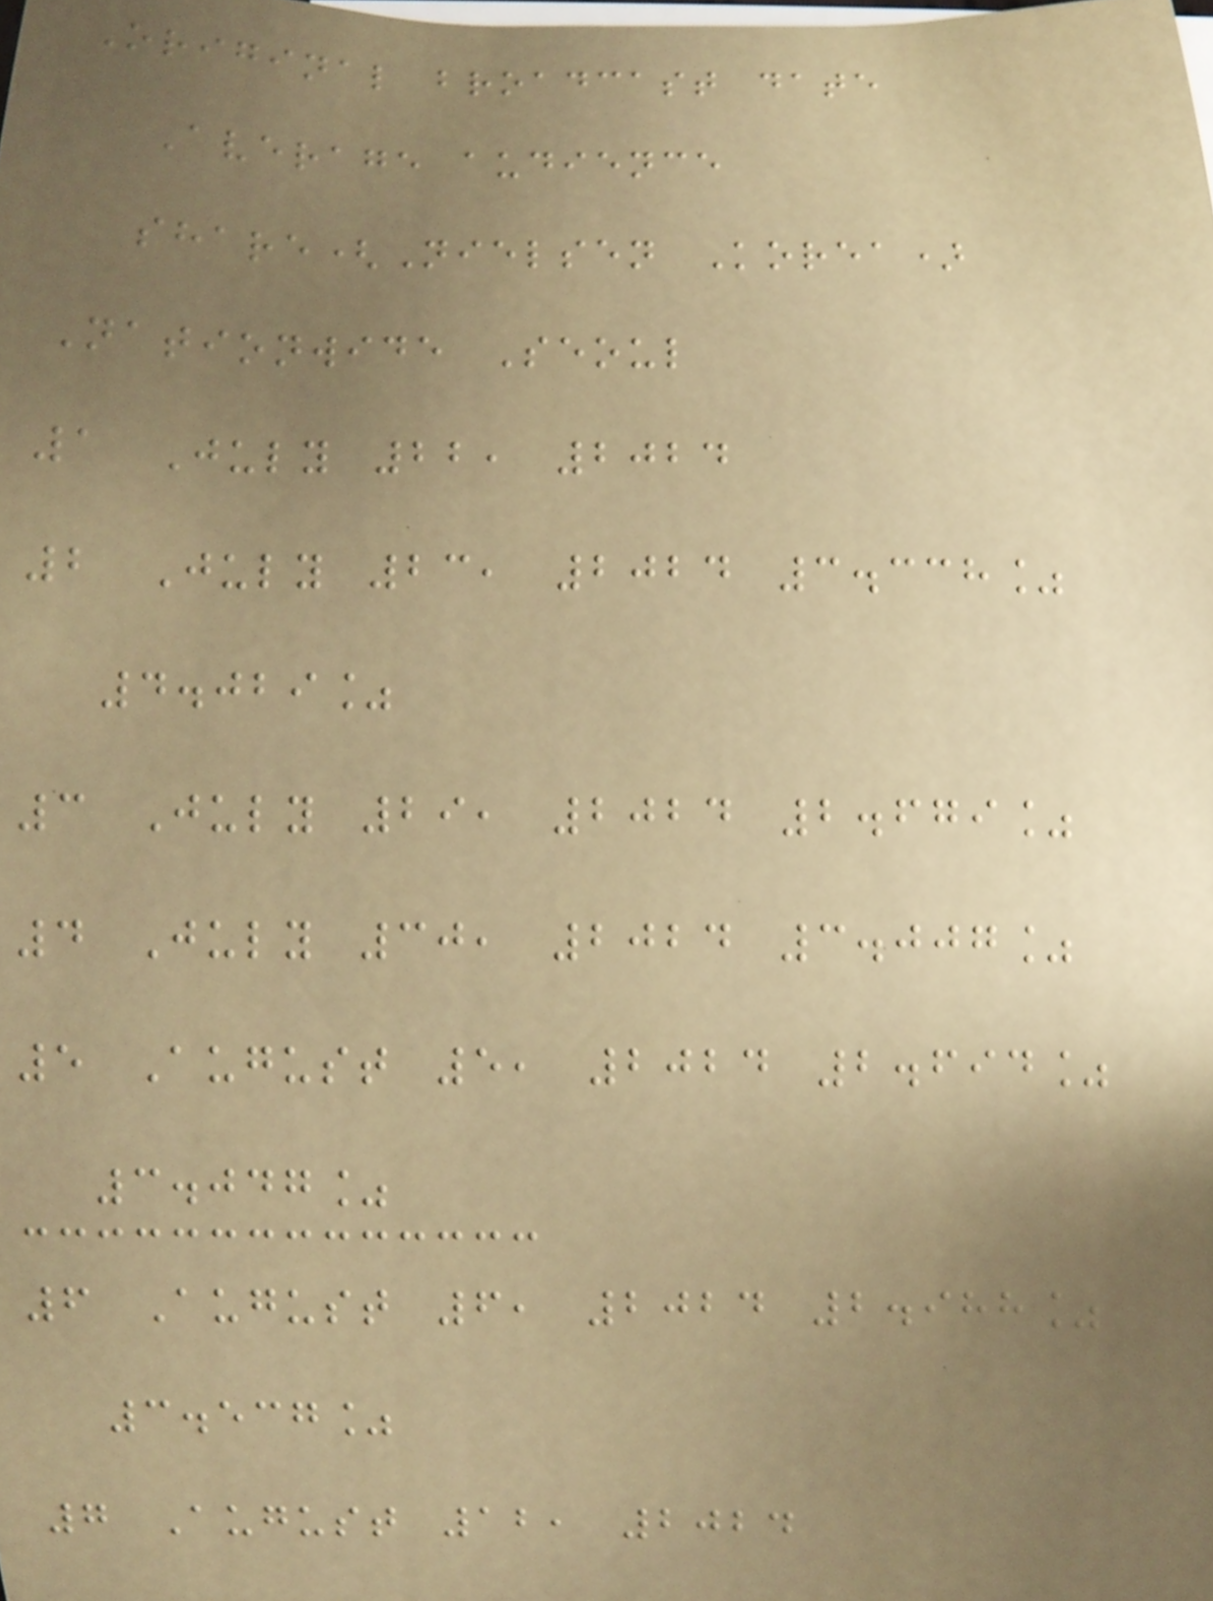Original broadcast date
Average audience
share(Nielsen Korea)
Nationwide Seoul
1 July 22, 2024
2 July 23, 2024 3.338%
4.029%
3 July 29, 2024 2.679%
4 July 30, 2024 3.007%
5 August 5, 2024 2.694%
3.047%
6 August 6, 2024 2.988%
3.537%
7 August 12, 2024
